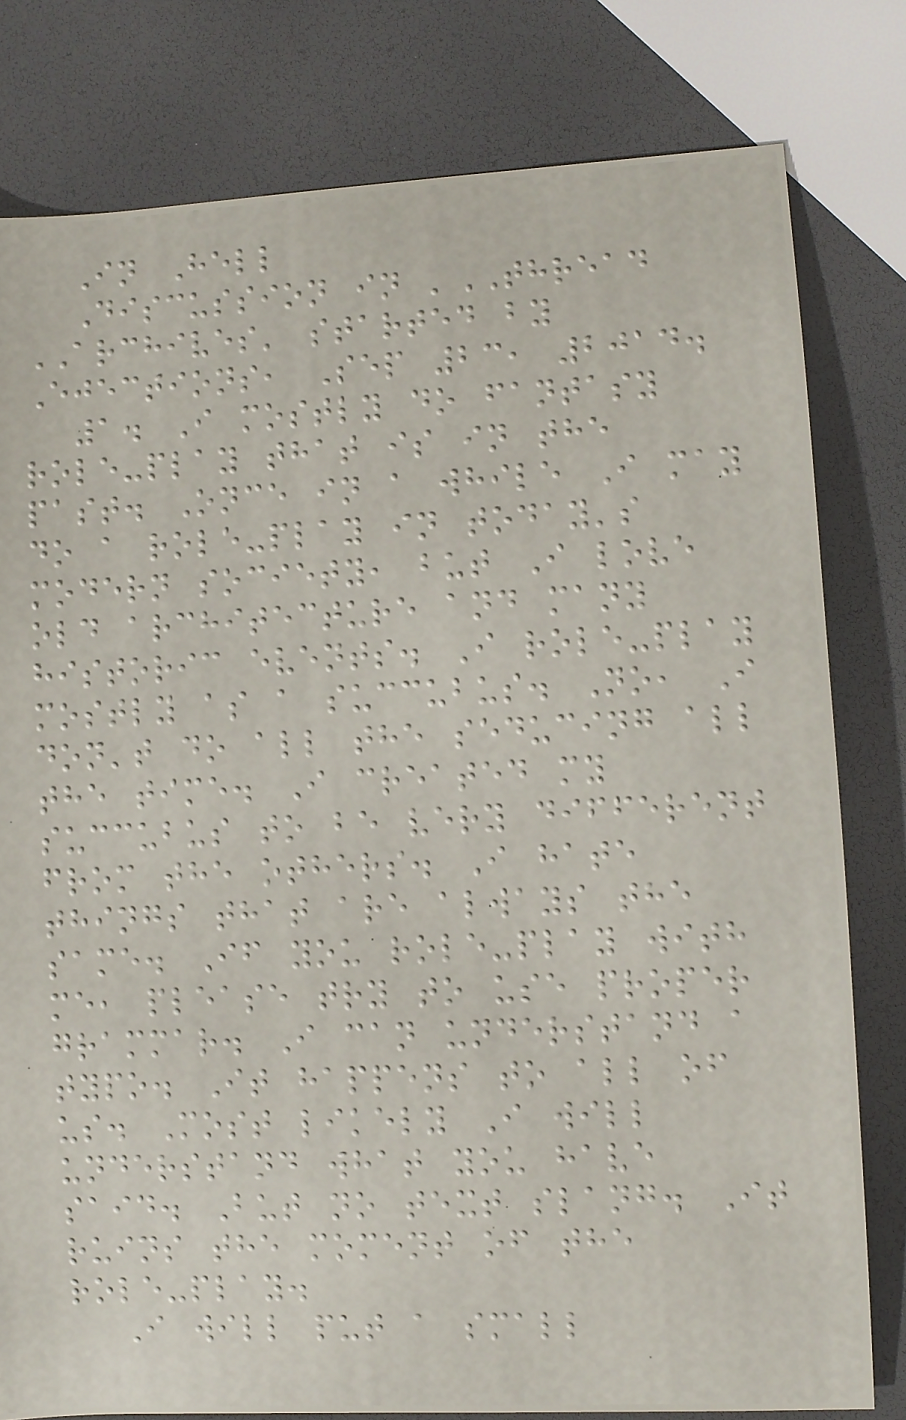In Hell
Discussion in 'THREAD
ARCHIVES' started by
Ejections, Sep 23, 2014.
1. I mostly do fantasy
role-play that is in the
past. Once in a while I may
do a role-play in today's
modern society, but I love
old architecture and many
historic events. I role-play
mostly as a succubus. No, I
don't do all the seducing all
the time. I created my
succubus to be very different
from the others. I hate
things that are always the
same. If you role-play with
me, please try to use proper
grammar. I can understand a
typo. It happens to all of
us. Most likely I will
understand what you have
said. But no text slang. It
ruins the moment of the
role-play.
I will put a small
